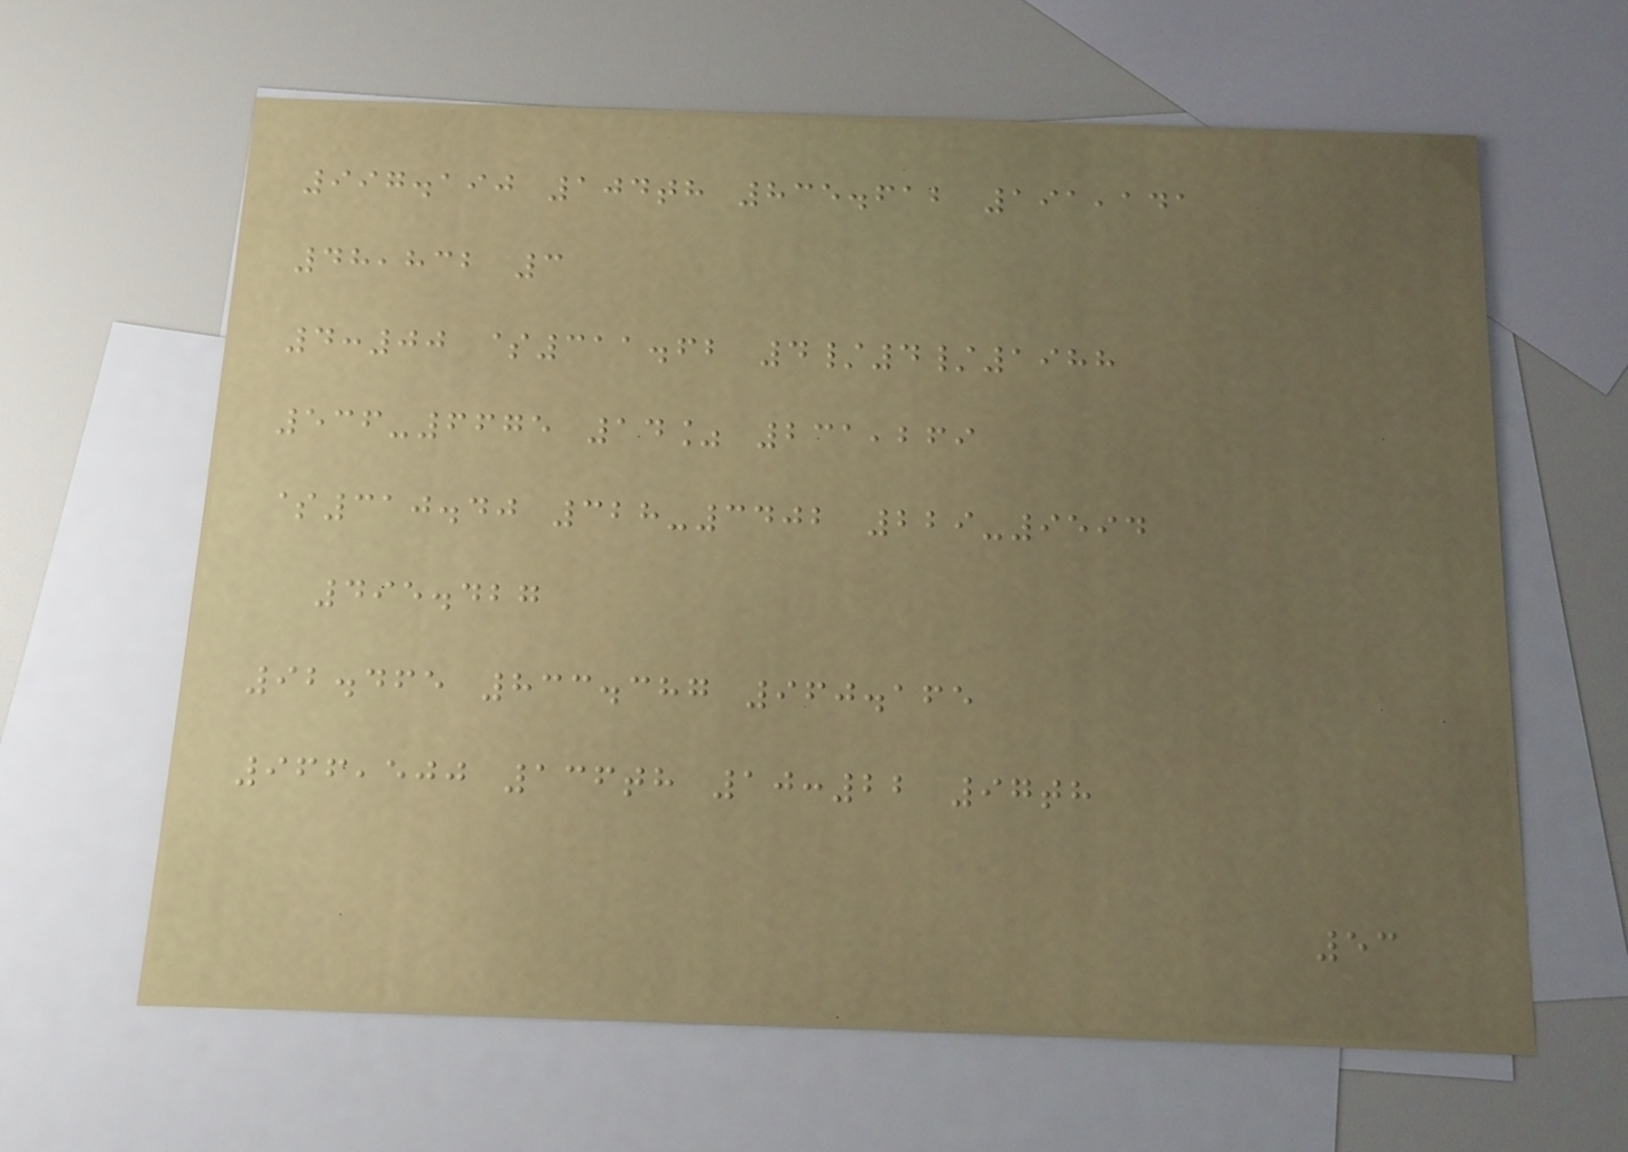997.190 104th 835.612 191,141
48,832 3
4:00 $311.62 4/4/1988
536-6675 14% 231,269
$310.40 328-3402 229-9594
495.427
92.465 833.387 960.165
966,500 136th 10:22 97th
53
